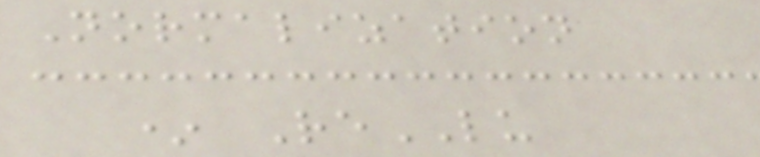Normalization
* ReLU
